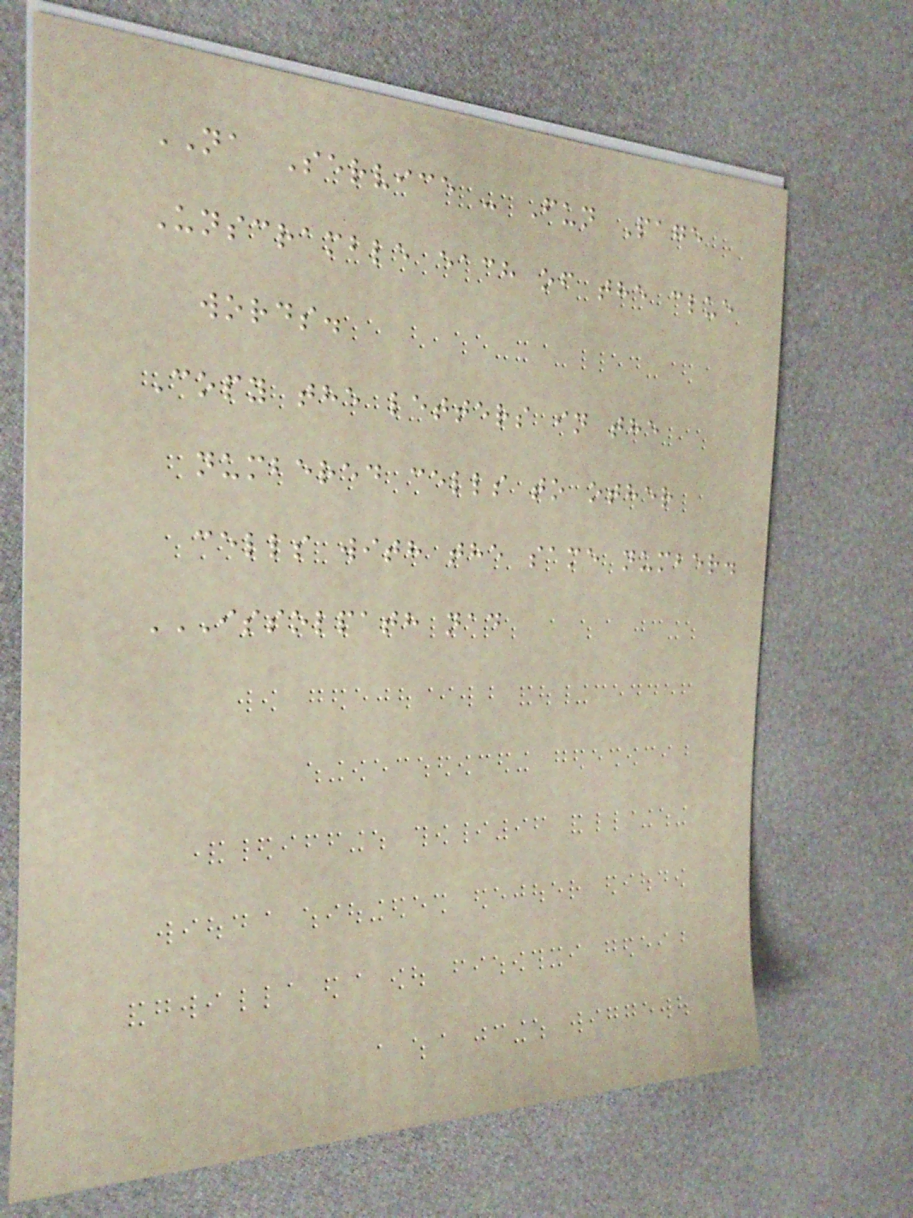NA Service - Fun Page
Unscramble each of the clue
words.
Copy the letters in the
numbered cells to other
cells with the same number.
ISSOLPATH NAD
